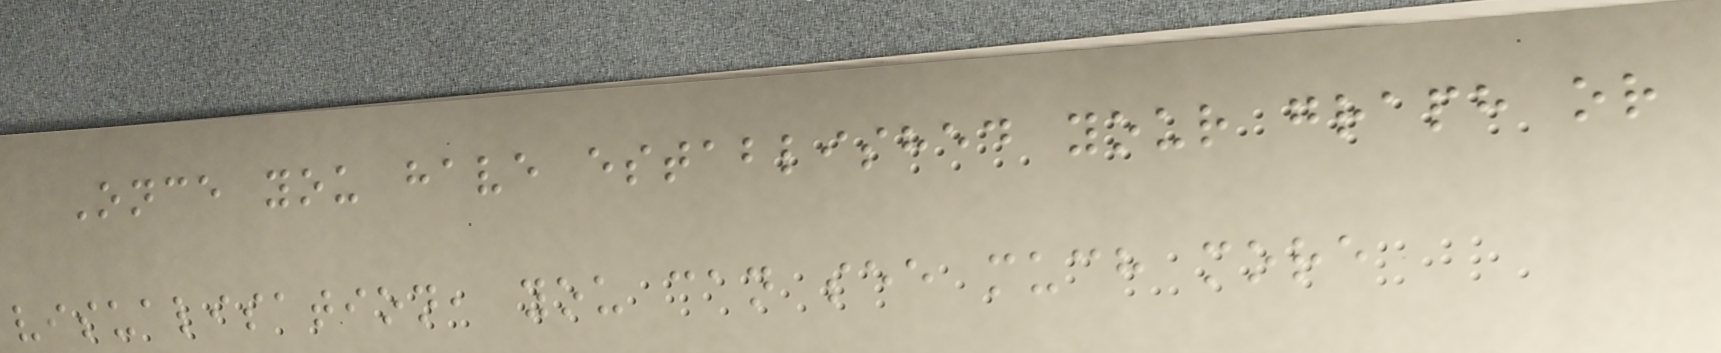Once you have established your graph or
visualisation, you can see much more
